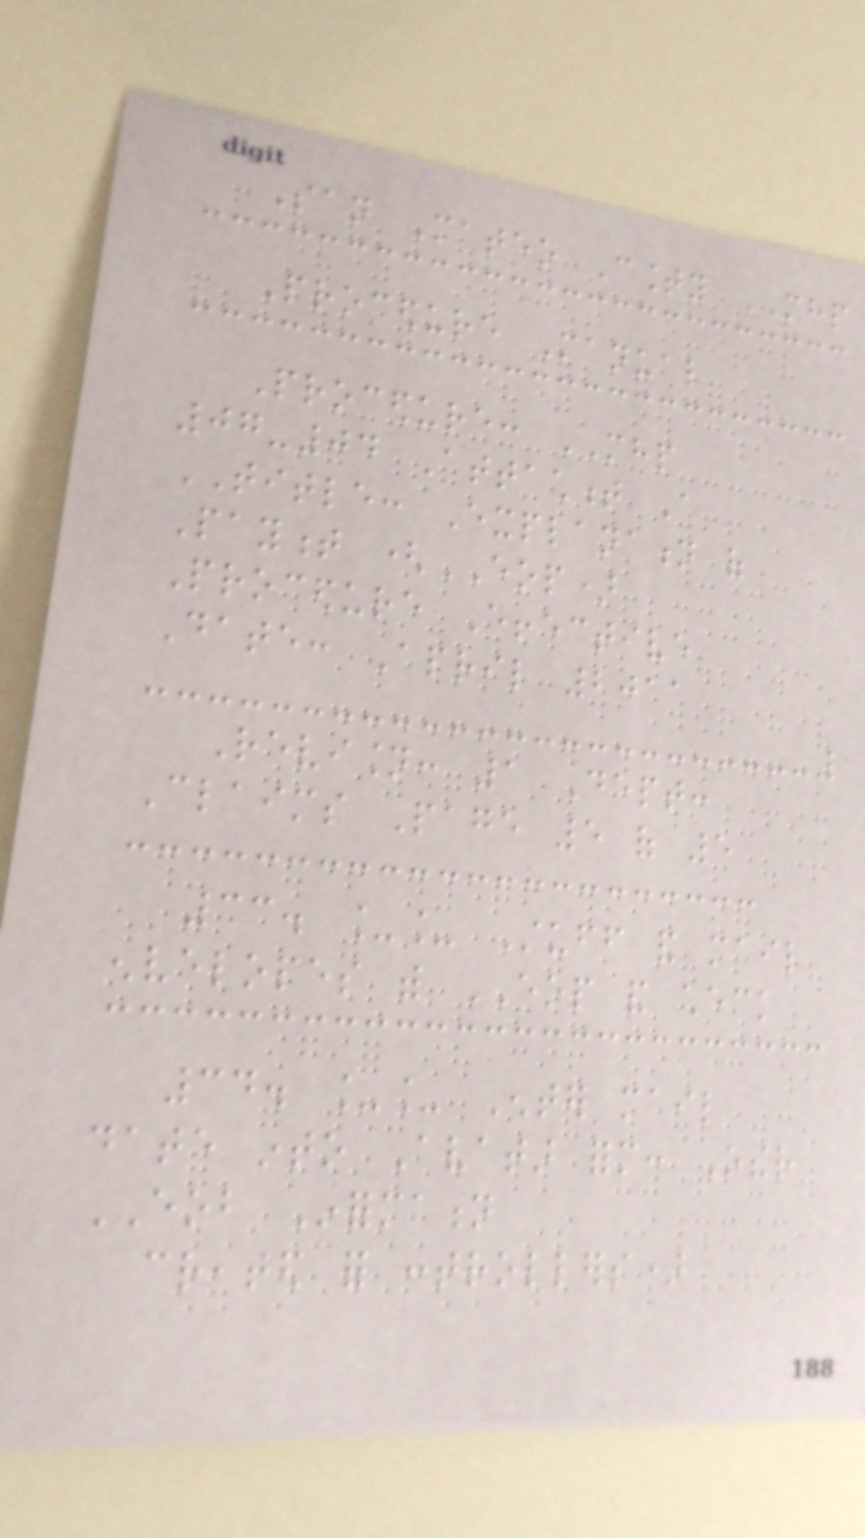San Mateo County MHP
Procedure Manual
Procedure: MHP
07-04 Attachment A
TITLE: Explanation of
Payment (EOP)
Procedure Effective
Date: April 2011
Revision: 1 Dept:
Claims Page 5 of 5
33. __ Stuff and mail
envelopes with EOP and check
34. __ Enter mail
date into Avatar form: Other
EOB Information
created for controllers)
